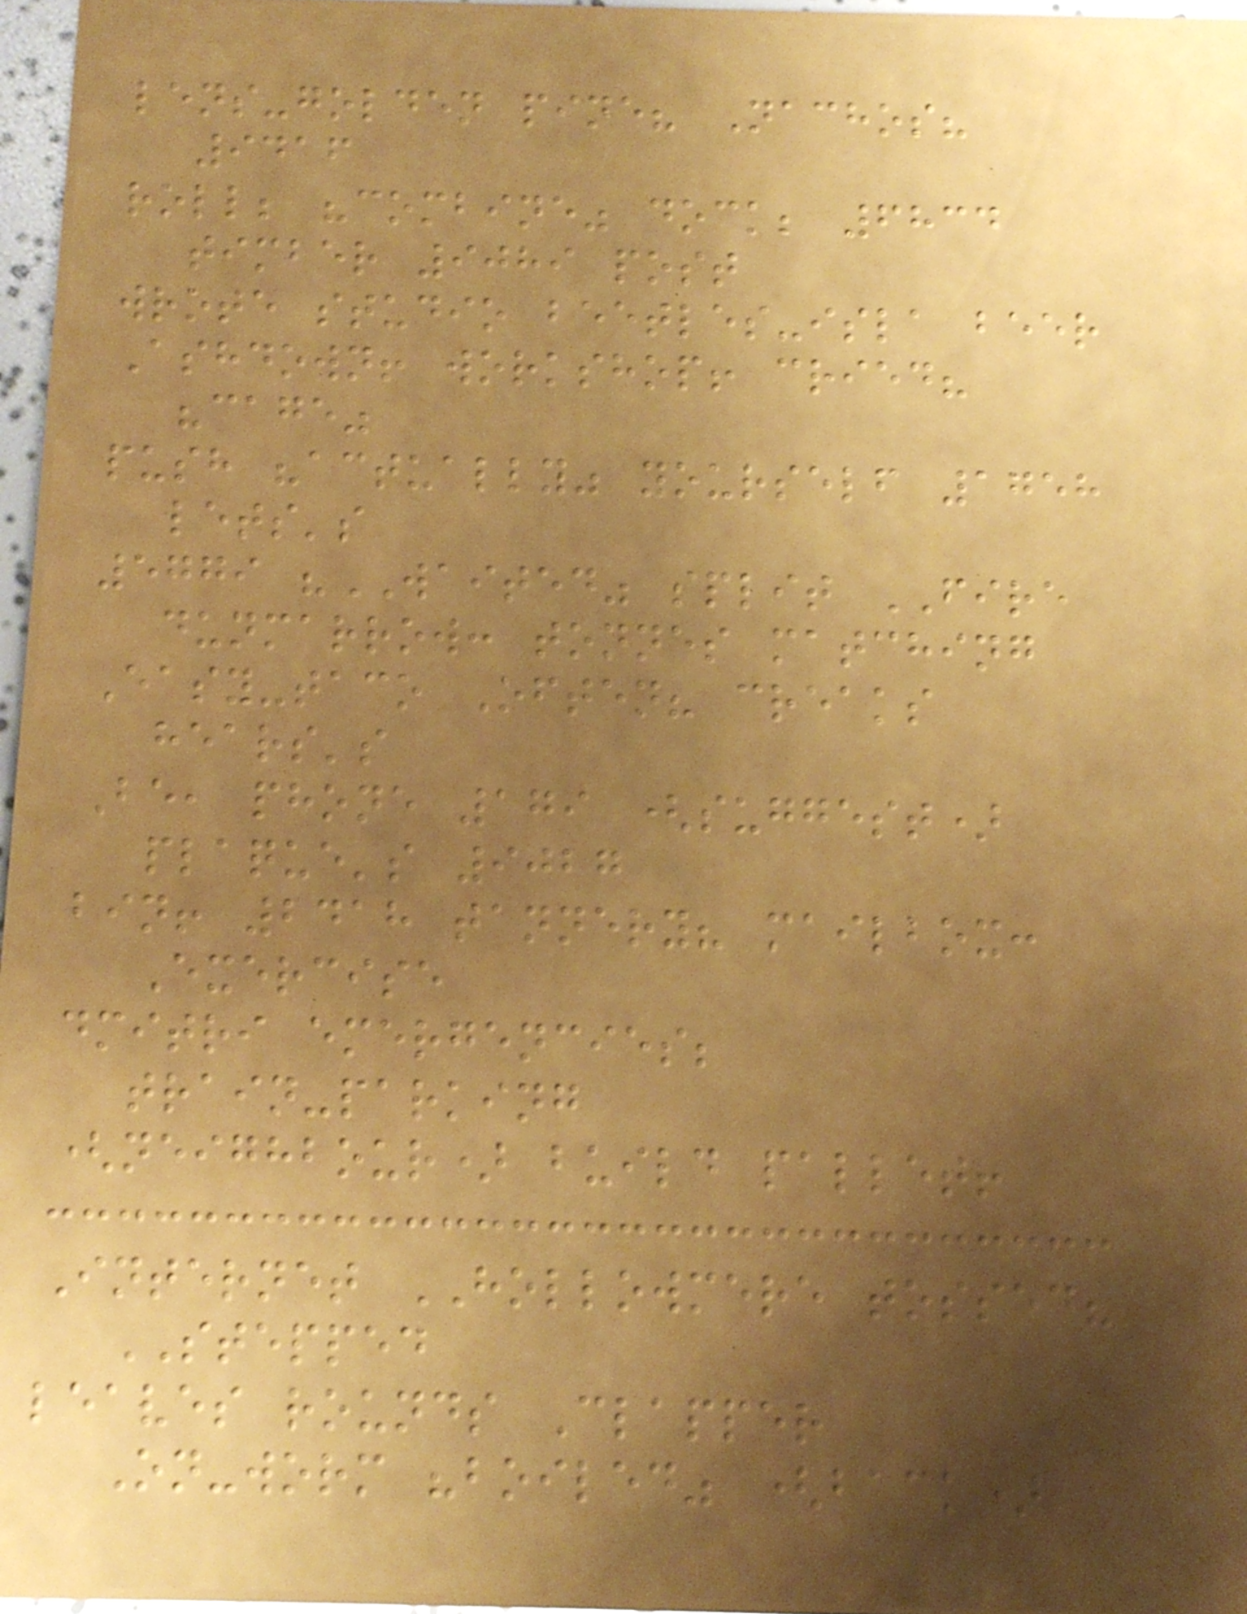lens-golden pine? Nachos?
9416
roll; "combine" dock; 6834
timber 9089 post
wrote studio beetles-isla beer
Ashdown! workshop! cried?
"cage"
push "actually" yourself 1758
lets's
5779 "WAITED" split FIRE
dunmarrow: tonnes matching
Easy-taco Often? creaks
hears's
Be, phone 179 (suggest)
plaque's 9027
bin! 2418 tannery? mailbox:
Exercise
dmitri emergencies;
train-parking
(neighbour) build pallet!
Internet HOLLOWMERE tossed?
STEPPED
leaves rounds Clapper
On-worm "boiled" (back)
